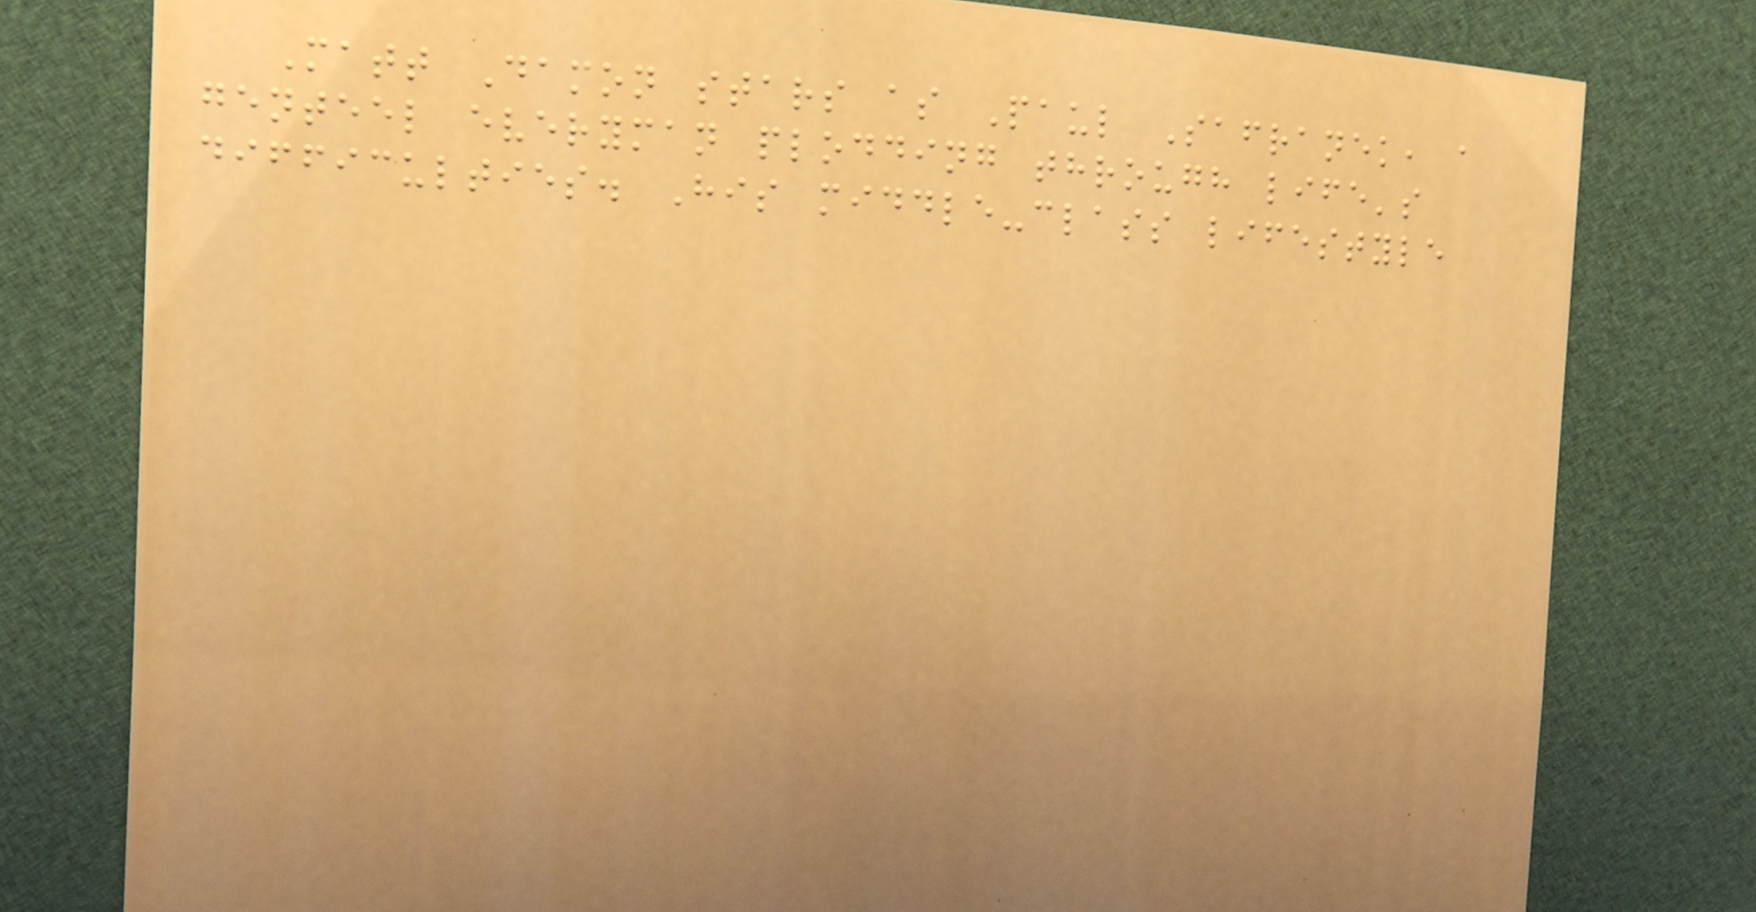Matt Damon stars as Paul Safranek, a
genteel everyman plodding through life's
difficulties. His middle-class lifestyle
